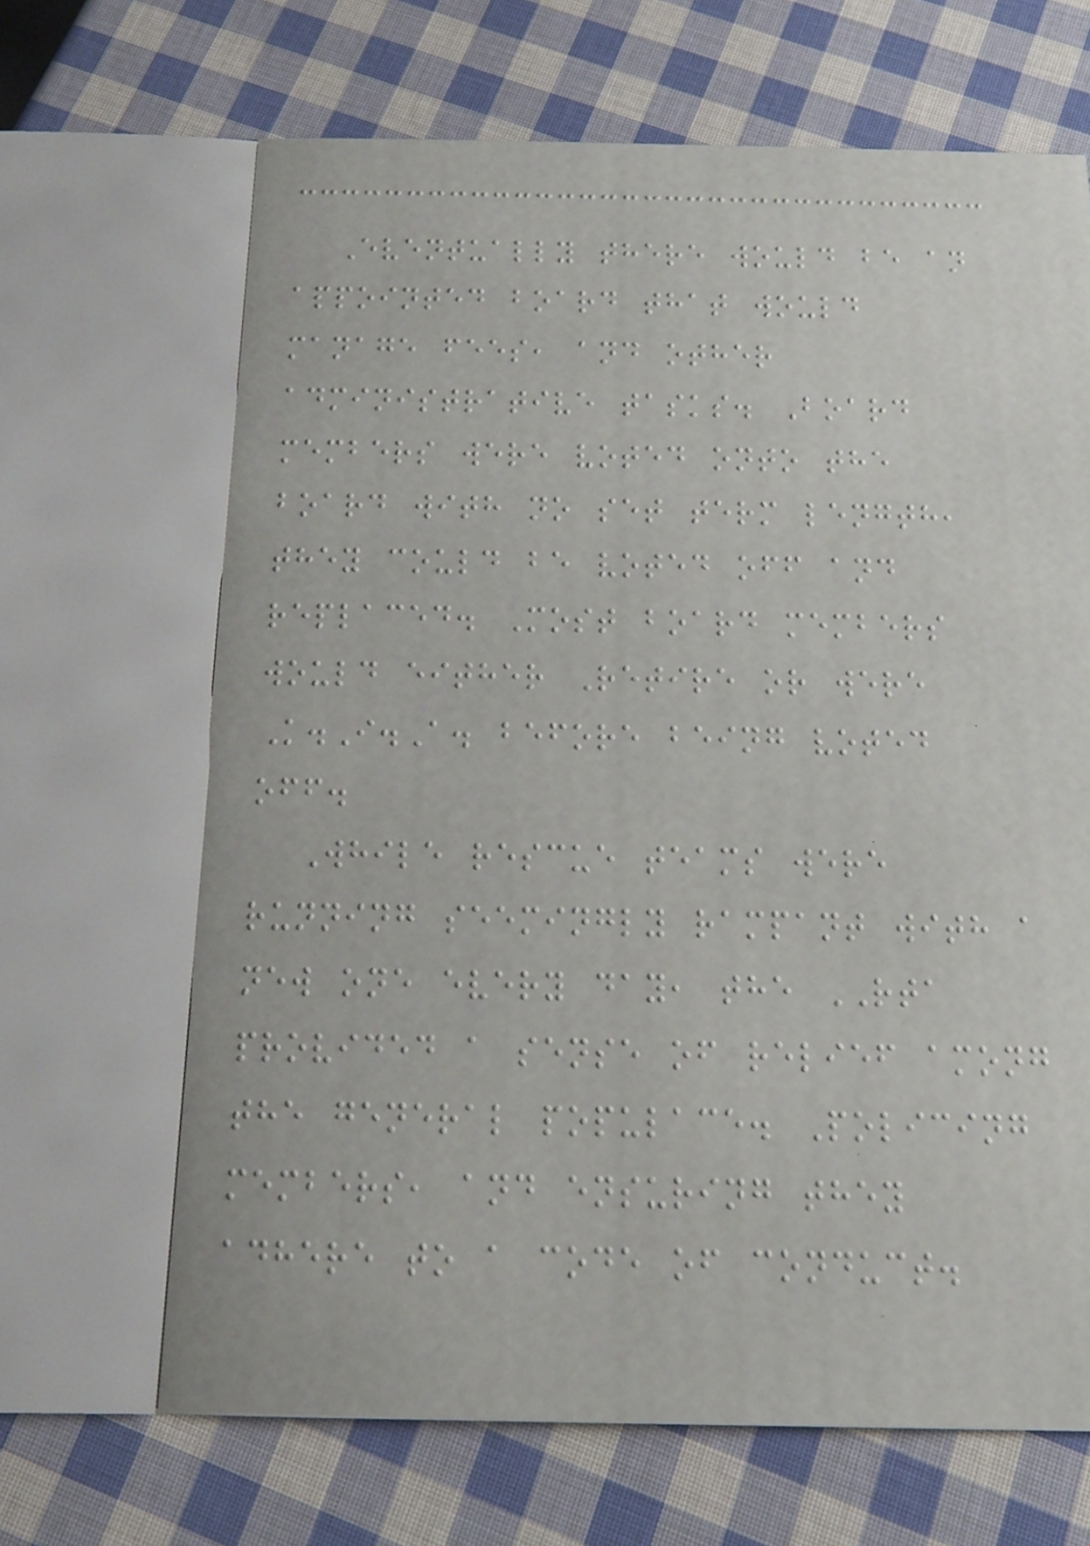Eventually there would be an
appointed board that would
manage fees, and other
administrative tasks. Board
members were voted onto the
board with no set term length,
they could be voted off and
replaced. Most board members
would either Retire or were
K.I.A. before being voted
off.
While rescue teams were
running seemingly rampant with a
new one every day, the RTA
provided a sense of relief among
the general populace. Policing
members, and ensuring they
adhere to a code of conduct.
